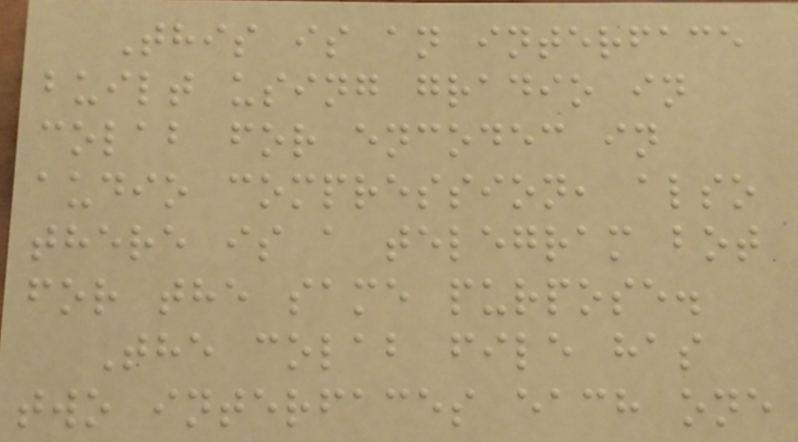This is an interface
built using gradio in
colab for encodec in
audio compression, also
there is a telegram bot
for the same purpose.
The colab file has
two interfaces each one
